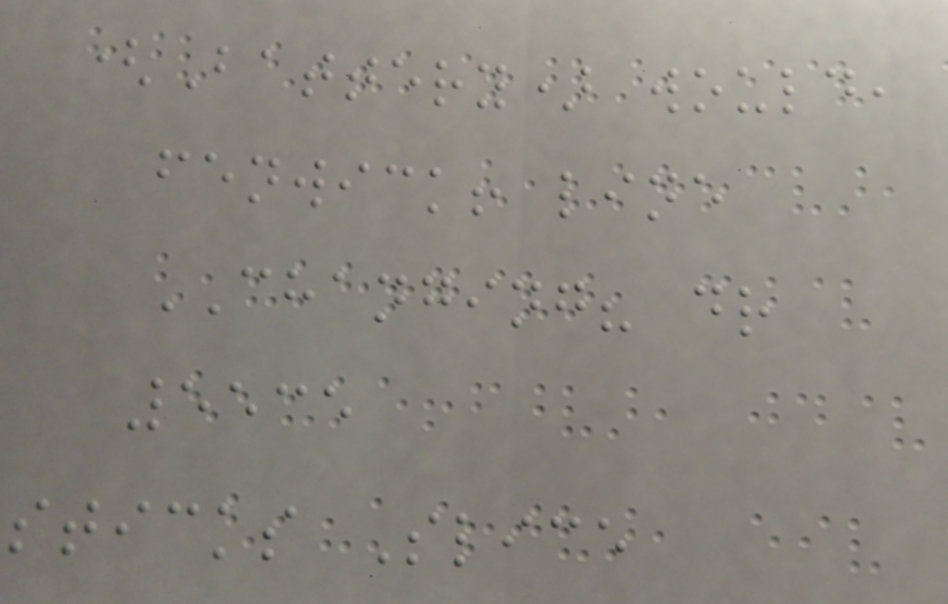(Battery) would,
fenwick! line
CHANGING? dr
5535
sticks Slice
